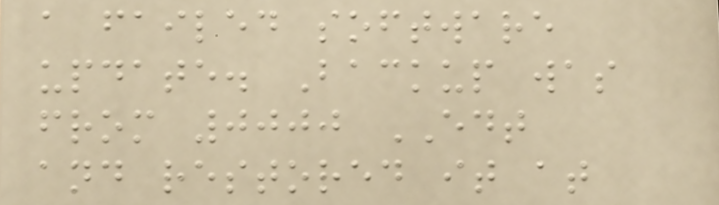a failed software
update. Backup was
from 0000 EDT
and restored it at
